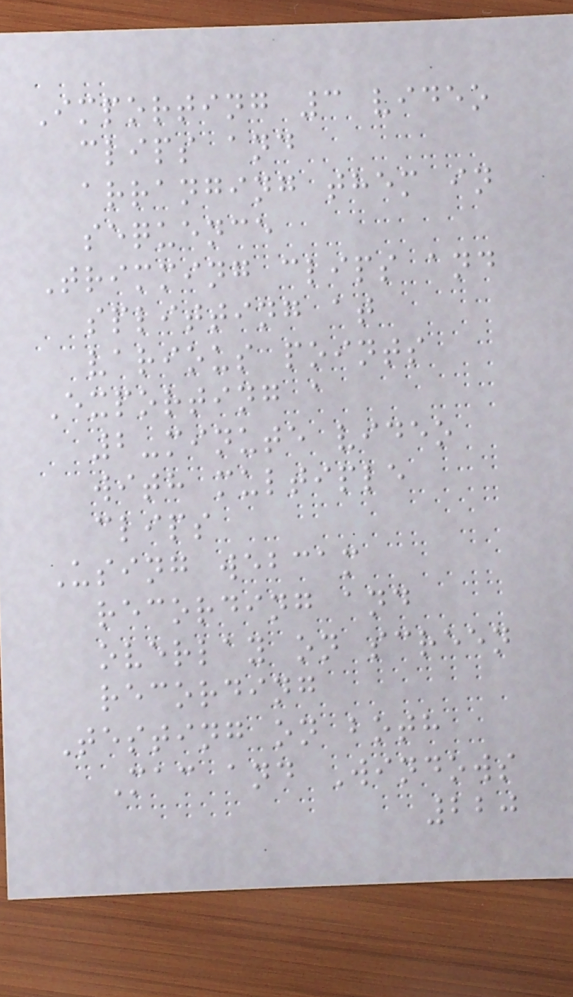Importing 3 video
clips and
arranging them in
sequence
Trimming clips and
splitting at
various points
Exporting a
2-minute video
with multiple
clips
Using webcam
recording and
overlay on screen
recording
Testing on both
Mac and Windows
220
